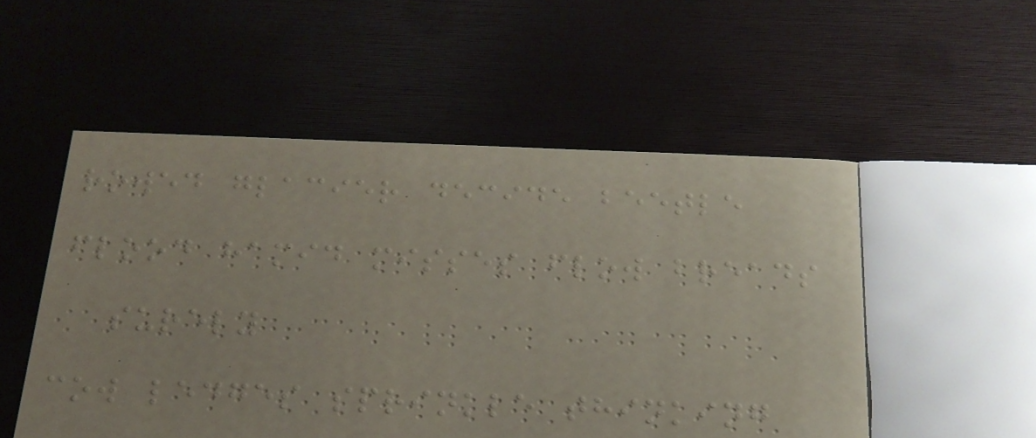rowed glacier decide beetle
flood hamid misses flow breads
surely
cow ledges sprinkle thinking
